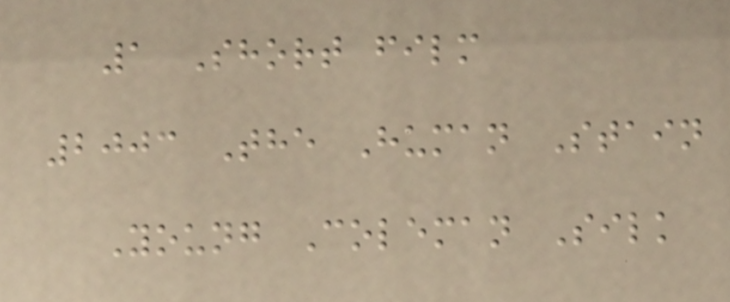1 Short film
2003 The Human Stain
Young Coleman Silk
